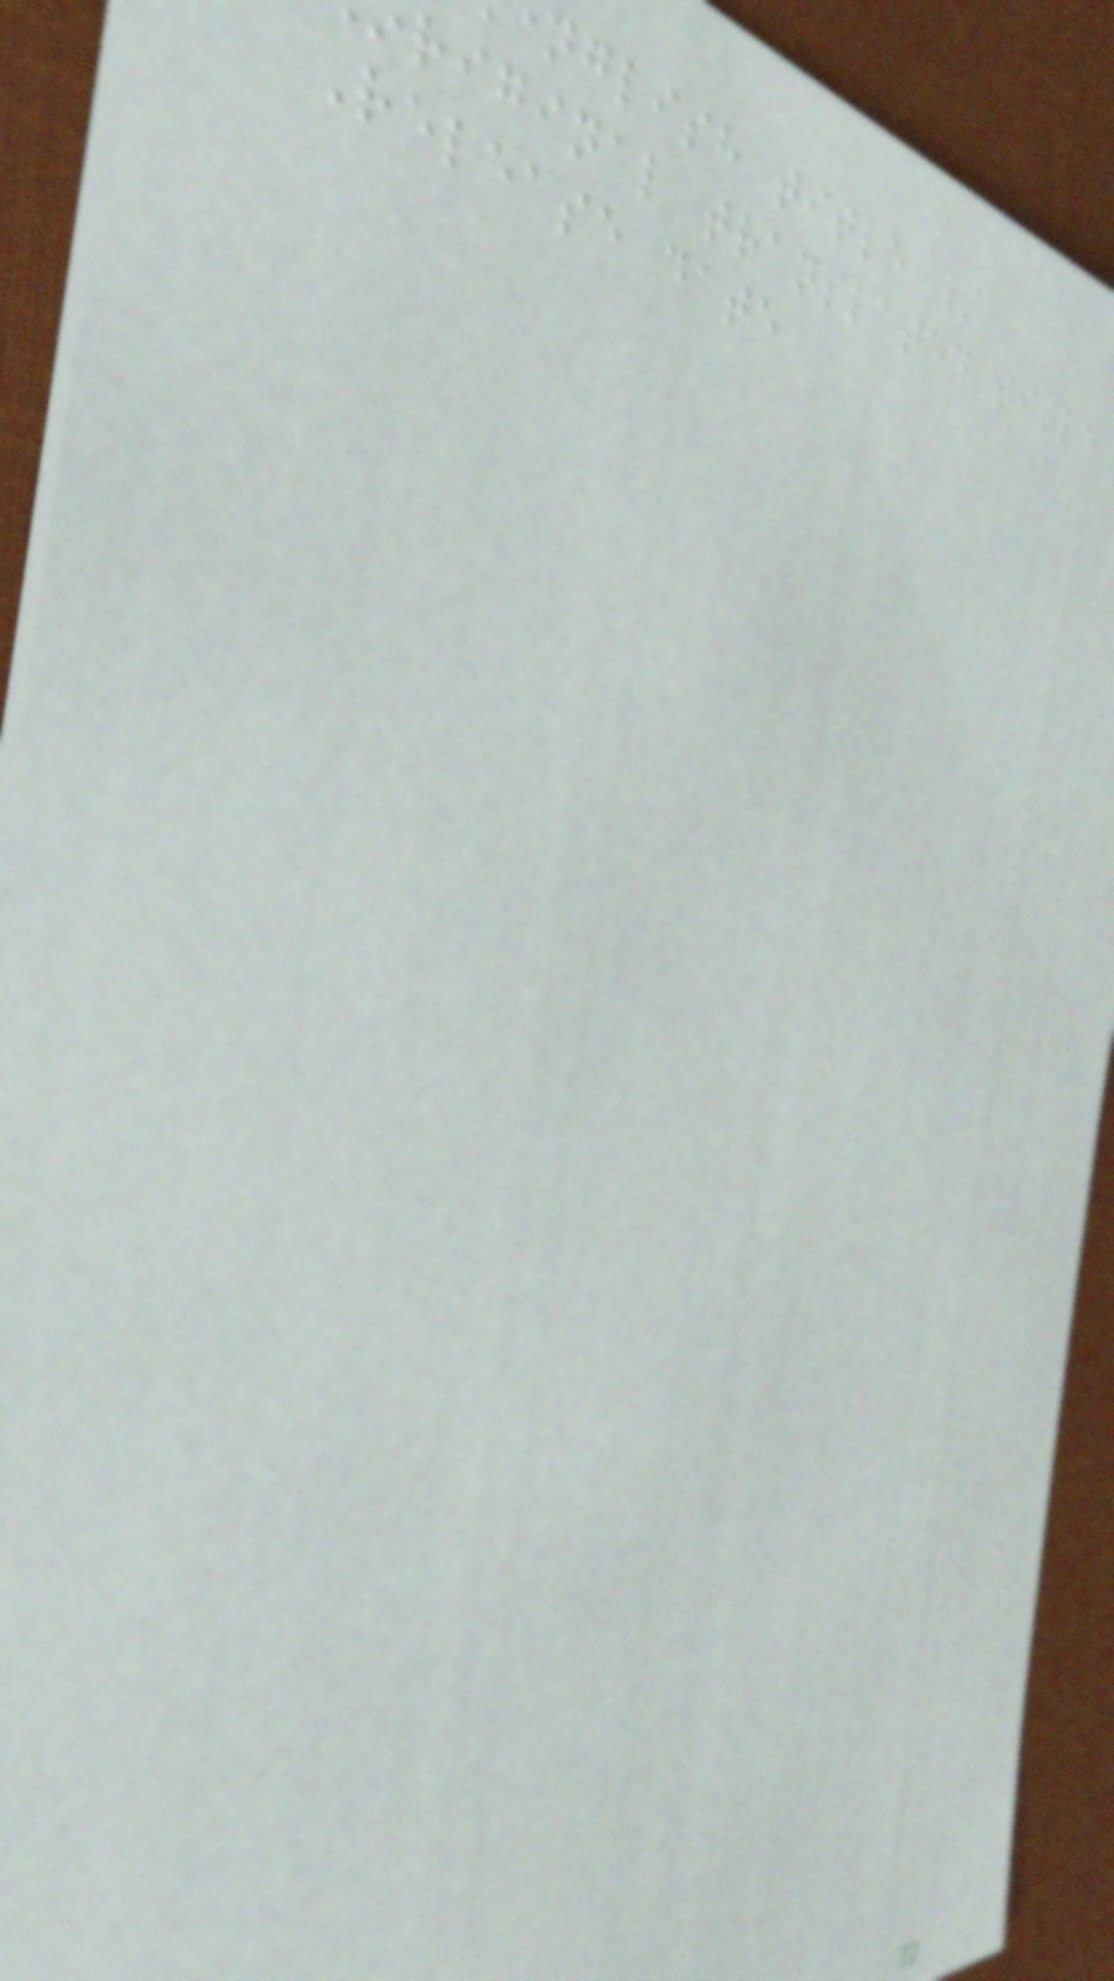nglish title /
riginal translated title
Release date
